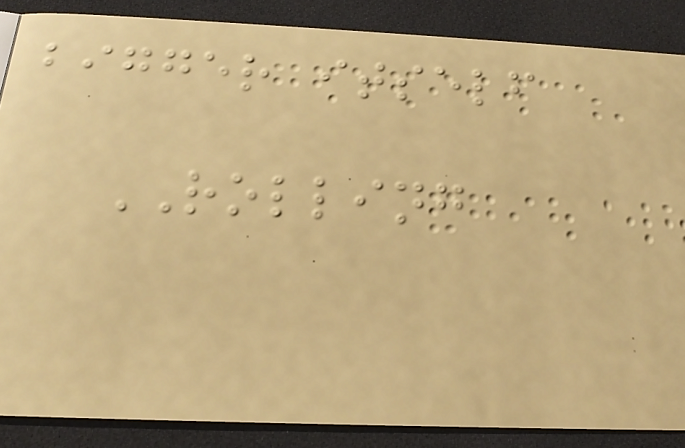bigger itself
ROLLING
